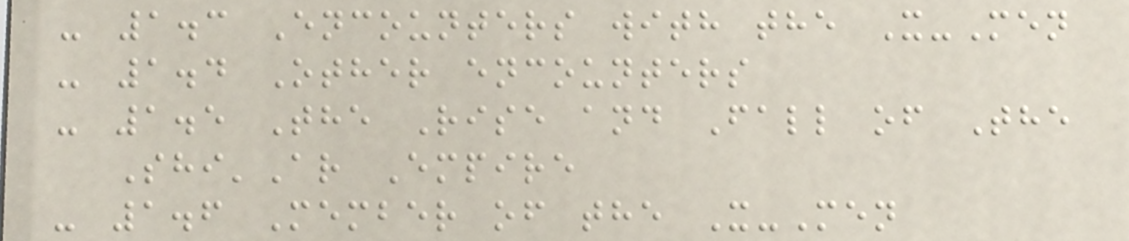- 1.3 Encounters with the X-Men
- 1.4 Other encounters
- 1.5 The Rise and Fall of The
Shi'Ar Empire
- 1.6 Member of the X-Men
